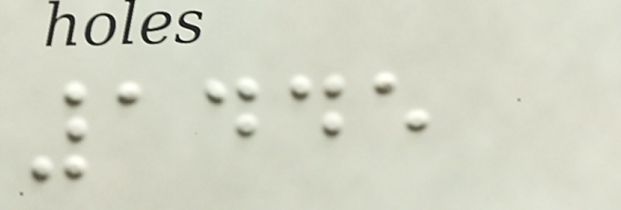1445
